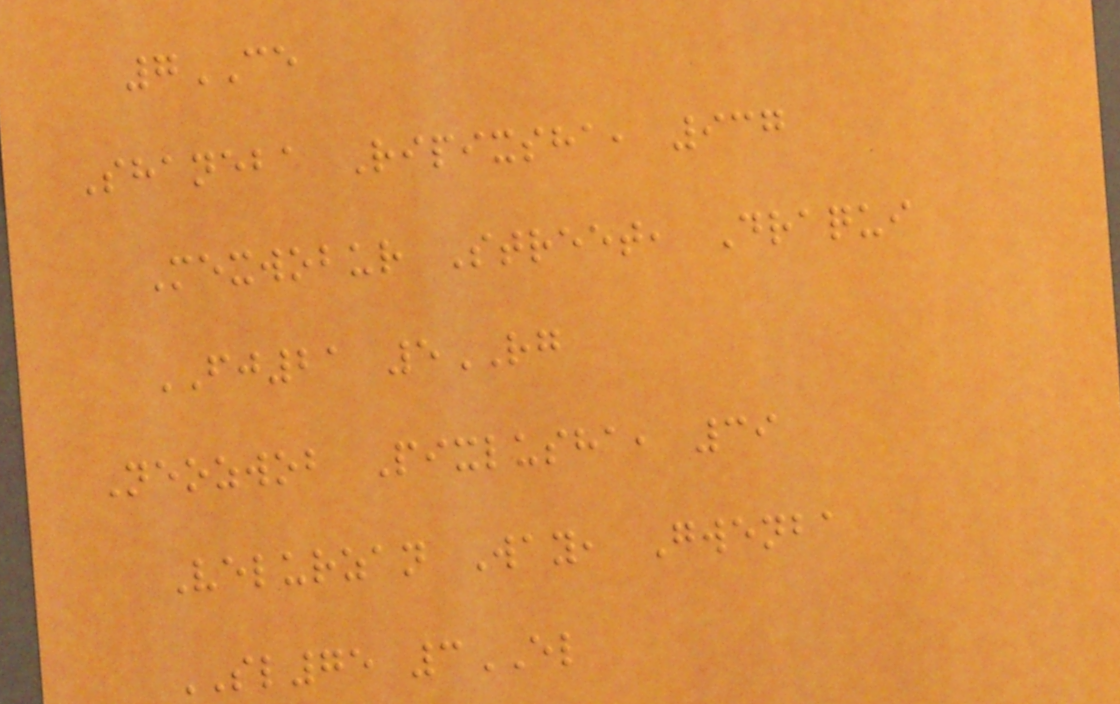7CE
Shaneba Ripixsha, 937
Mexwobur Street, Draqui
FJ21 5RG
Neozwob Pixlusha, 39
Velurzan Way, Gwenba
SL75 3EL
